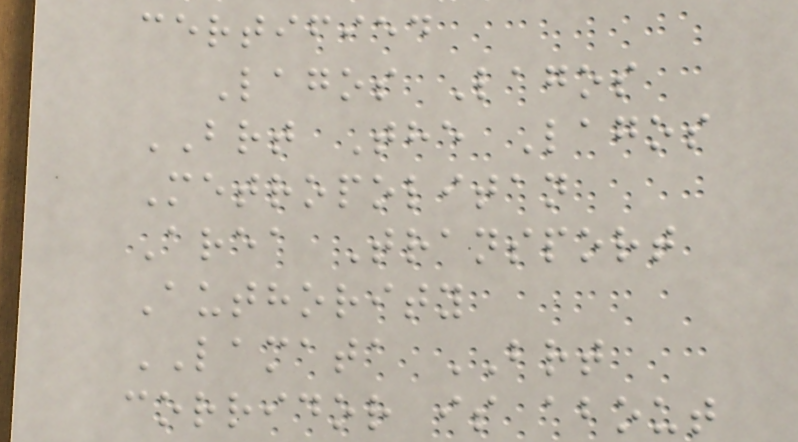certified
Lagos Lagos
BRT The Lagos
Metropolitan
Area Transport
Authority
LAMATA BRT
corridor is about
